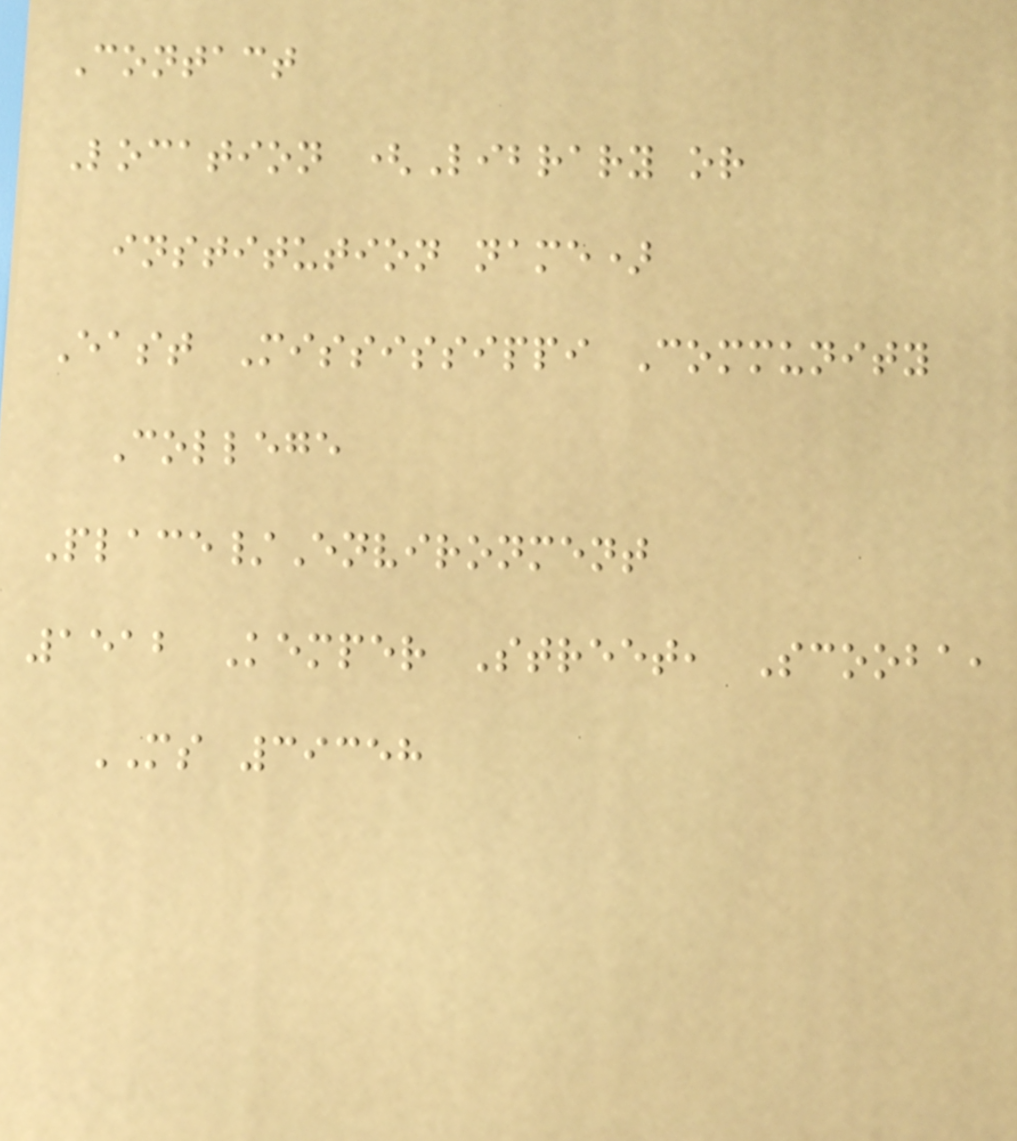Contact
Location (Library or
institution name)
East Mississippi Community
College
Place/Environment
1512 Kemper Street, Scooba,
MS 39358
